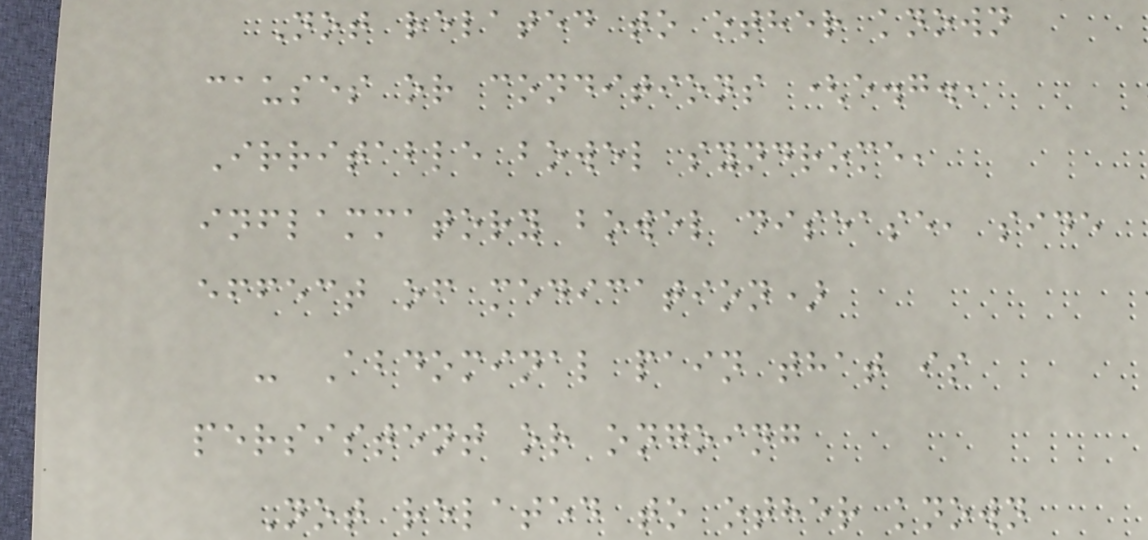Not related to other known
causes or conditions (e.g.,
Irritable bowel syndrome,
inflammatory bowel disease, side
effect of medication)
- Abdominal pain that is
persistent or ongoing
Not related to other known
